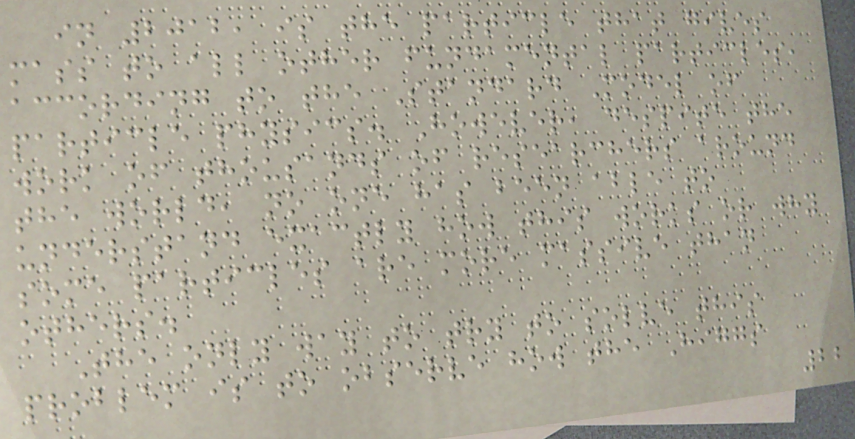in 2012, is the particle that gives
mass to all other fundamental particles,
according to the Standard Model of
particle physics. However, despite the
work of thousands of researchers around
the world, no one has been able to
understand exactly how this works or why
some particles are more massive than
others.
The only way to try to solve this
problem is to observe how the Higgs
22
